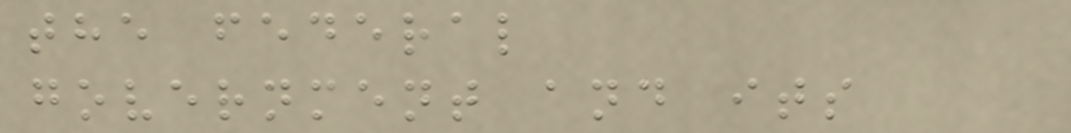the federal
government and its
